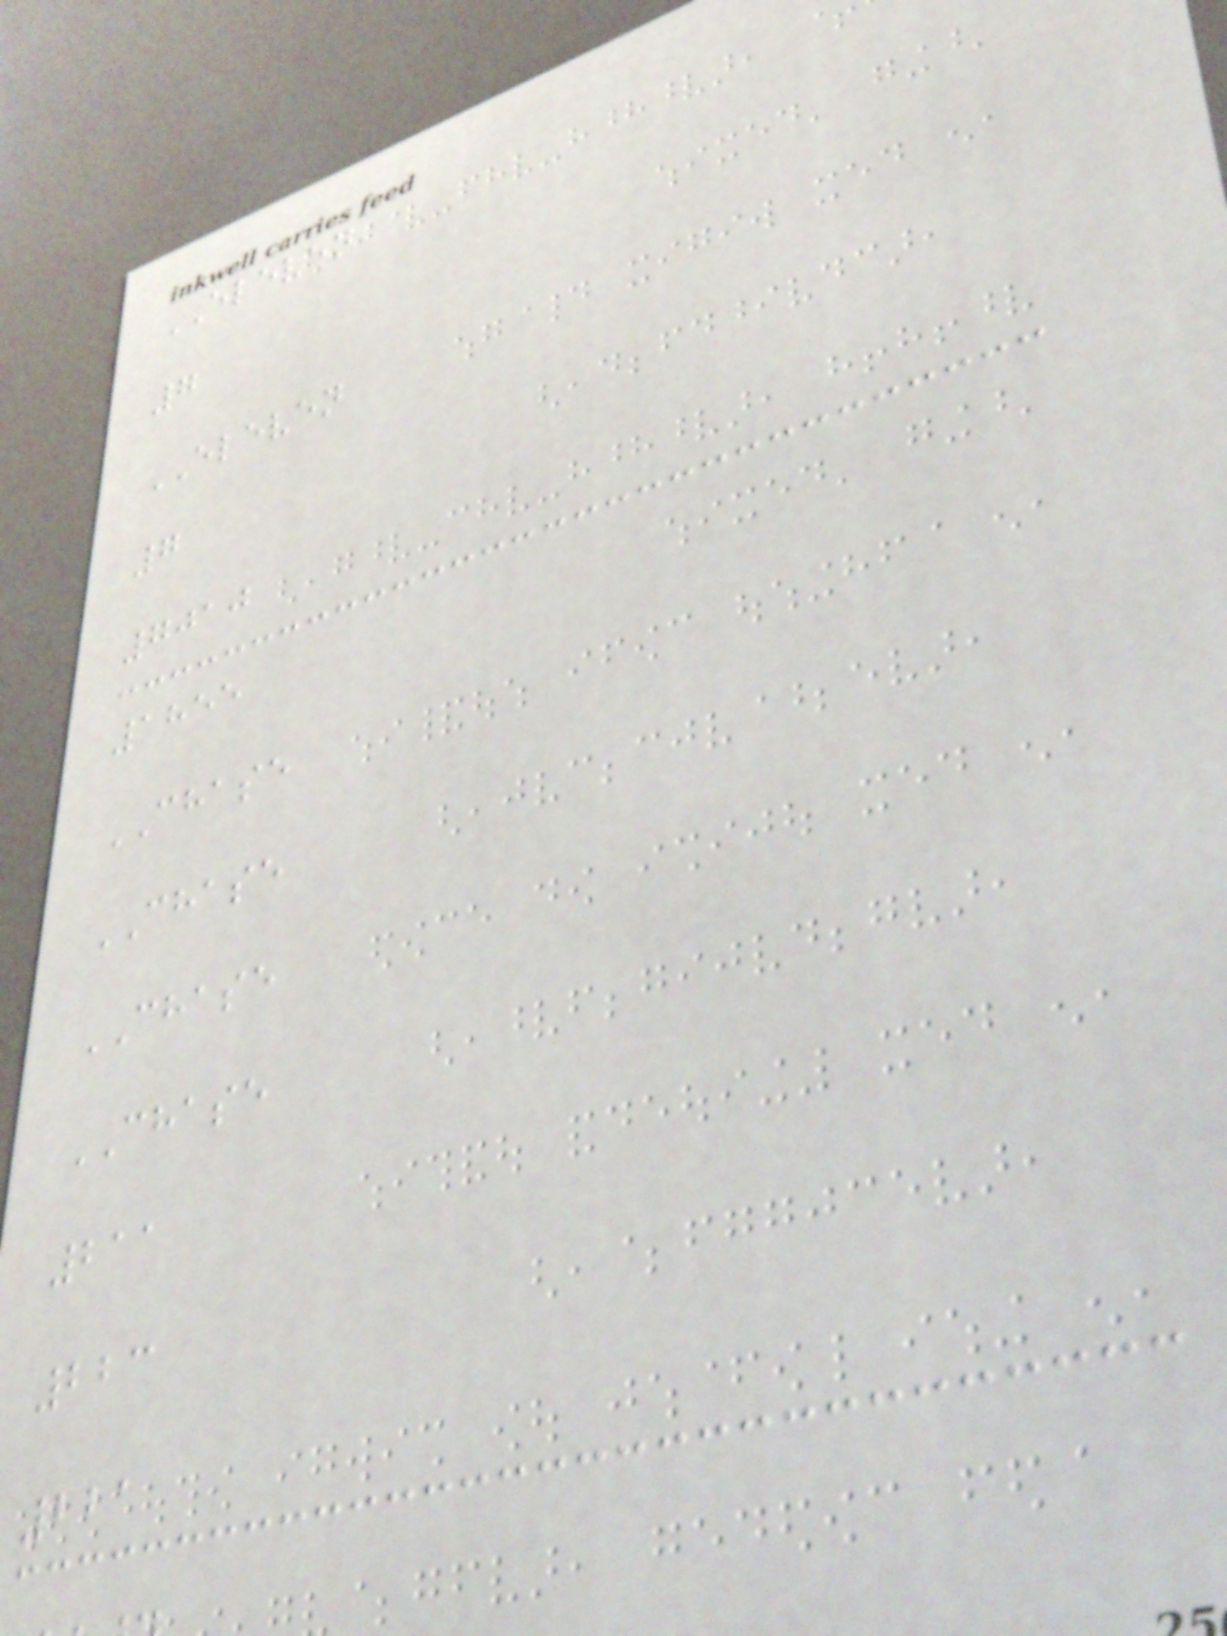ELEVEN
7
ELEVEN
7
7010
1855
CHASE
CHASE
CHASE
CHASE
211
223
221
